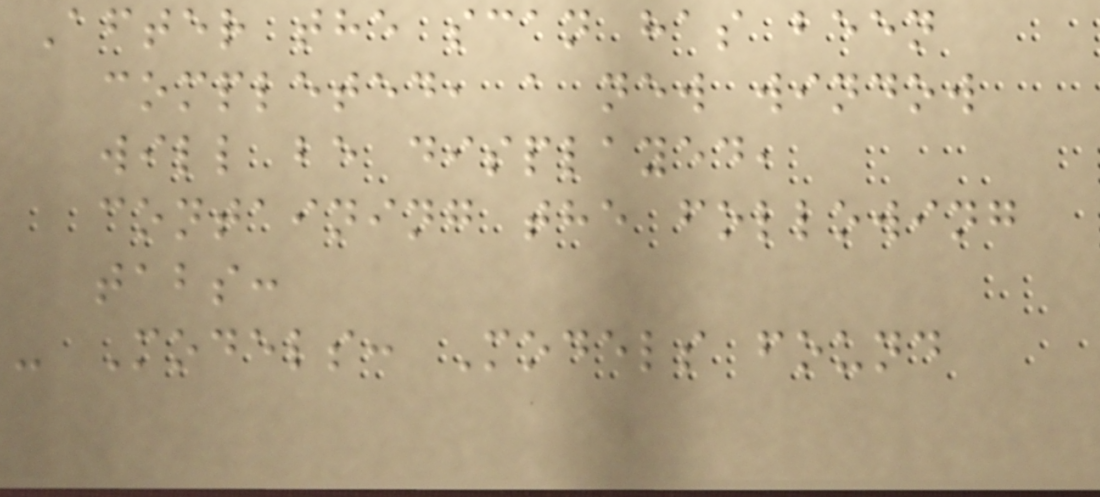After the scan has been
completed, a new window
will be displayed,
containing the following
tabs:
- Models: Models found
